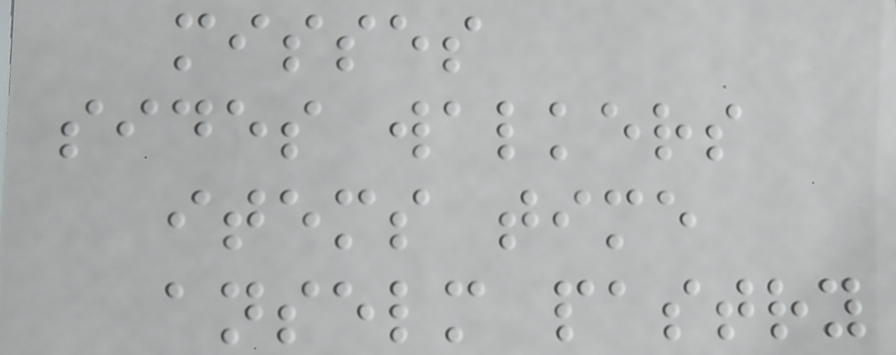misses
sides walkers
items time
anselm pastry
